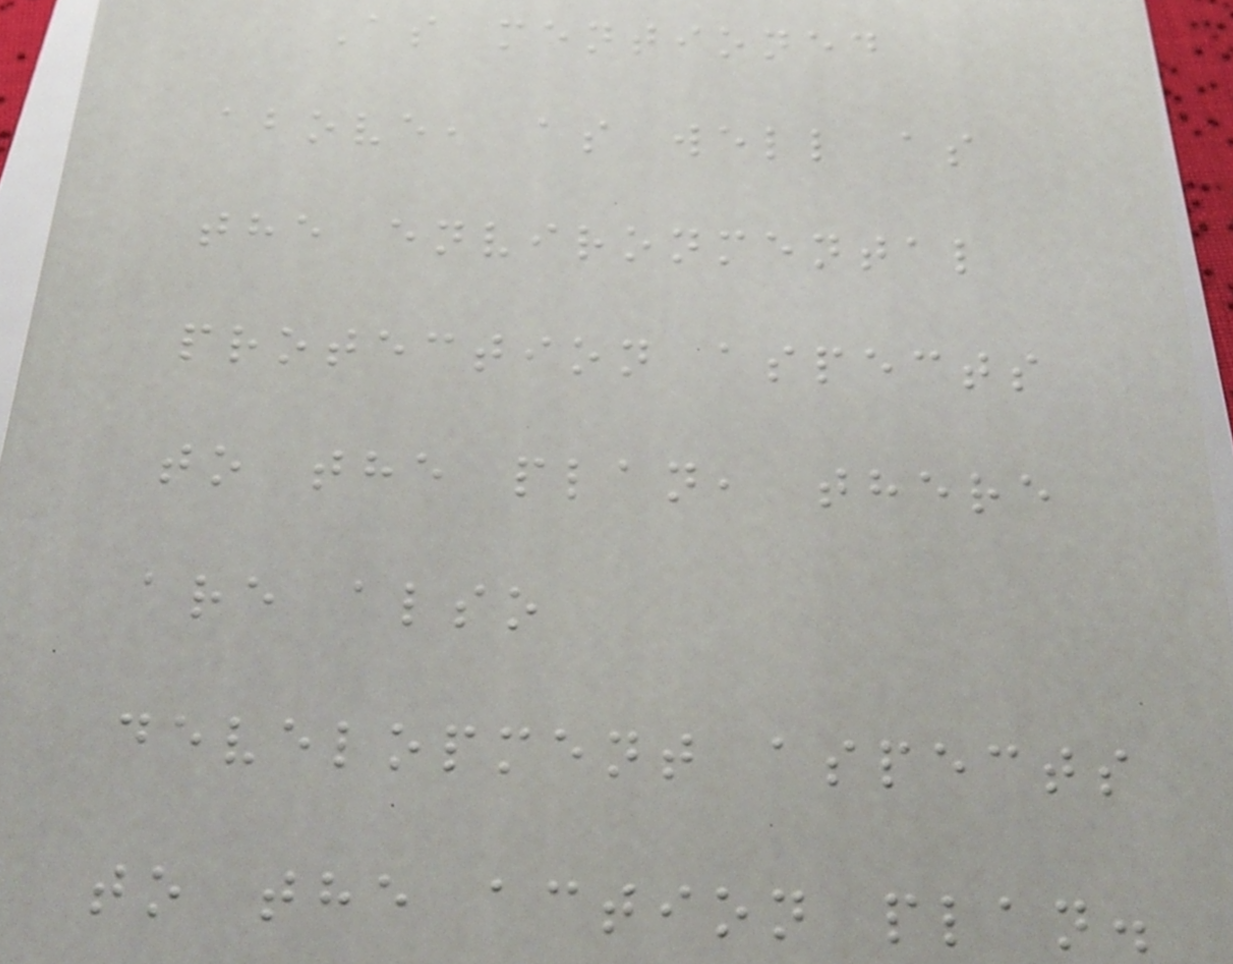As mentioned
above, as well as
the environmental
protection aspects
to the plan, there
are also
development aspects
to the action plan.
